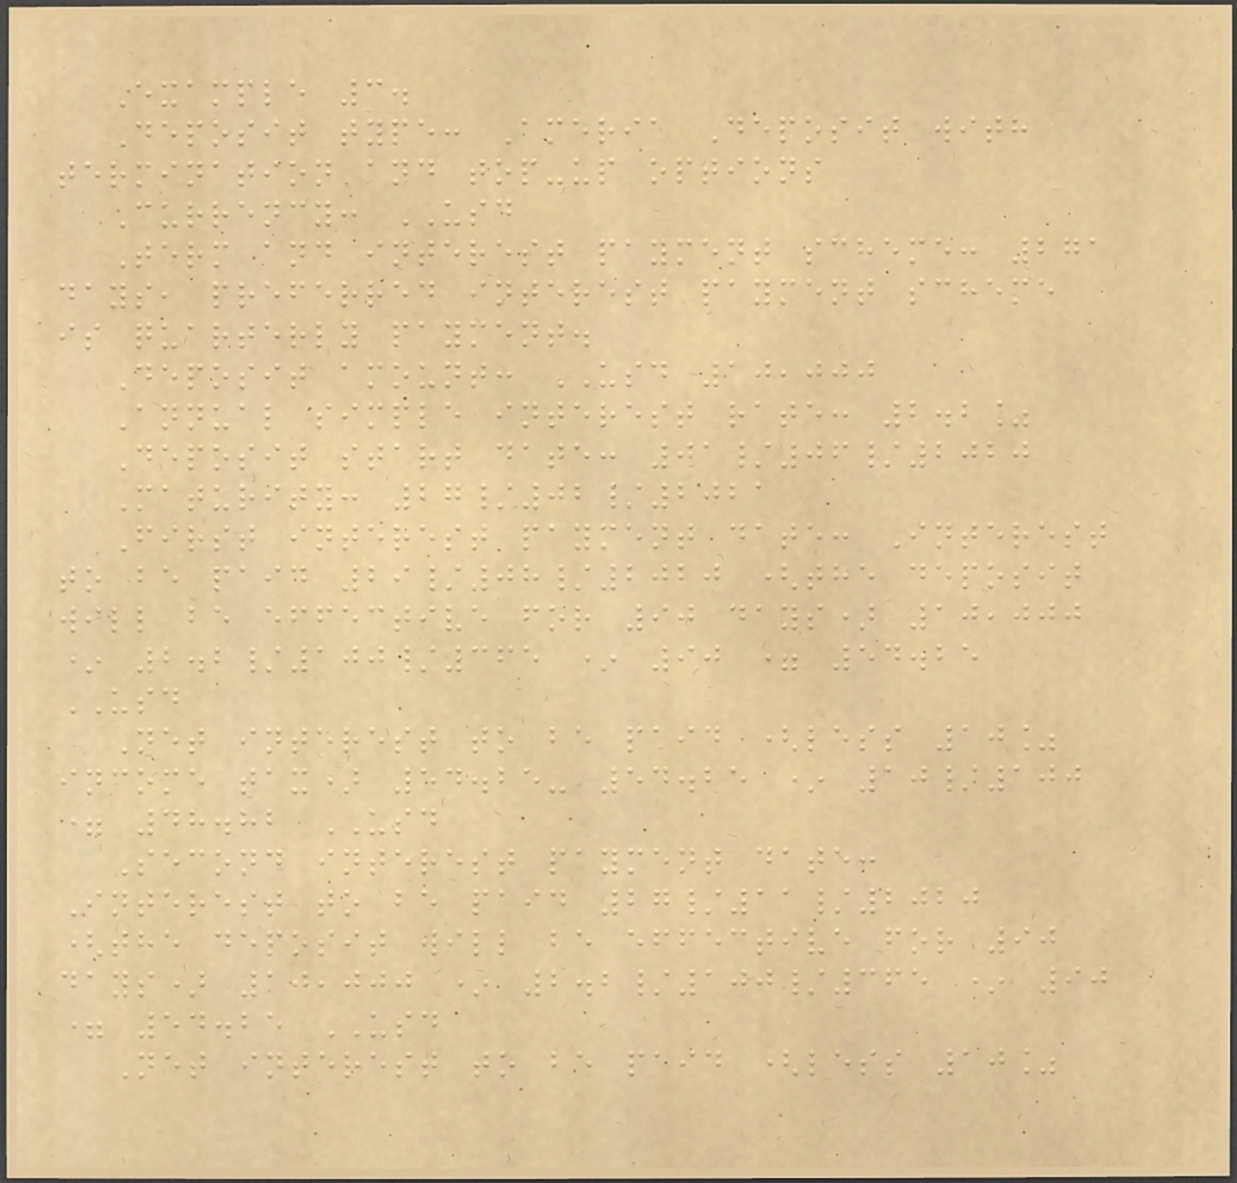Example 3.
Deposit type: Ameria Deposit with
termination and top-up options
Currency: USD
Term and interest payment scheme: 271
days, preferred interest payment scheme
is quarterly payment.
Deposit amount: USD 10,000
Annual simple interest rate: 2.2%
Deposit start date: 01/06/2020
Maturity: 27/02/2021
First interest payment date: Interest
to be paid 29/08/2020 (the deposit
will be effective for 90 days) 10,000
* 2.2/100/365 * 90 = 54.25
USD
Net interest to be paid (less 10%
income tax) 54.25- 54.25 * 10/100
= 48.82 USD
Second interest payment date:
Interest to be paid 27/11/2020
(the deposit will be effective for 90
days) 10,000 * 2.2/100/365 * 90
= 54.25 USD
Net interest to be paid (less 10%
